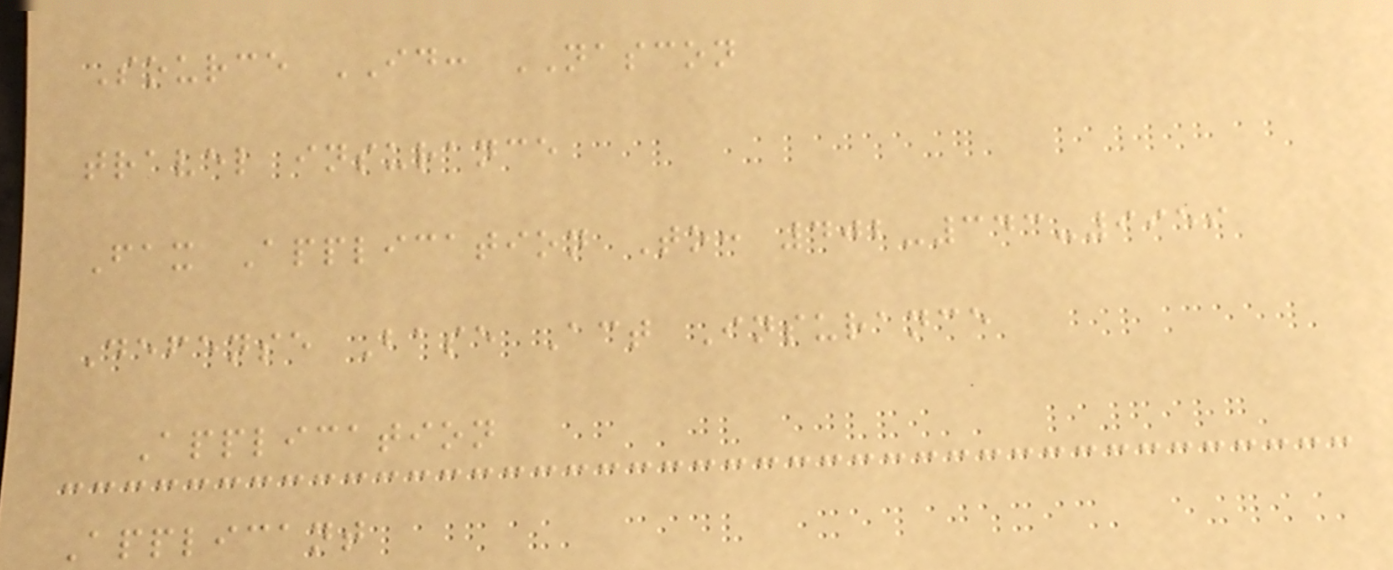Source ID: NASCON
travel insurance
Fax Application To: 402-343-9959
Defense Base Act Insurance
Application
Applicant
